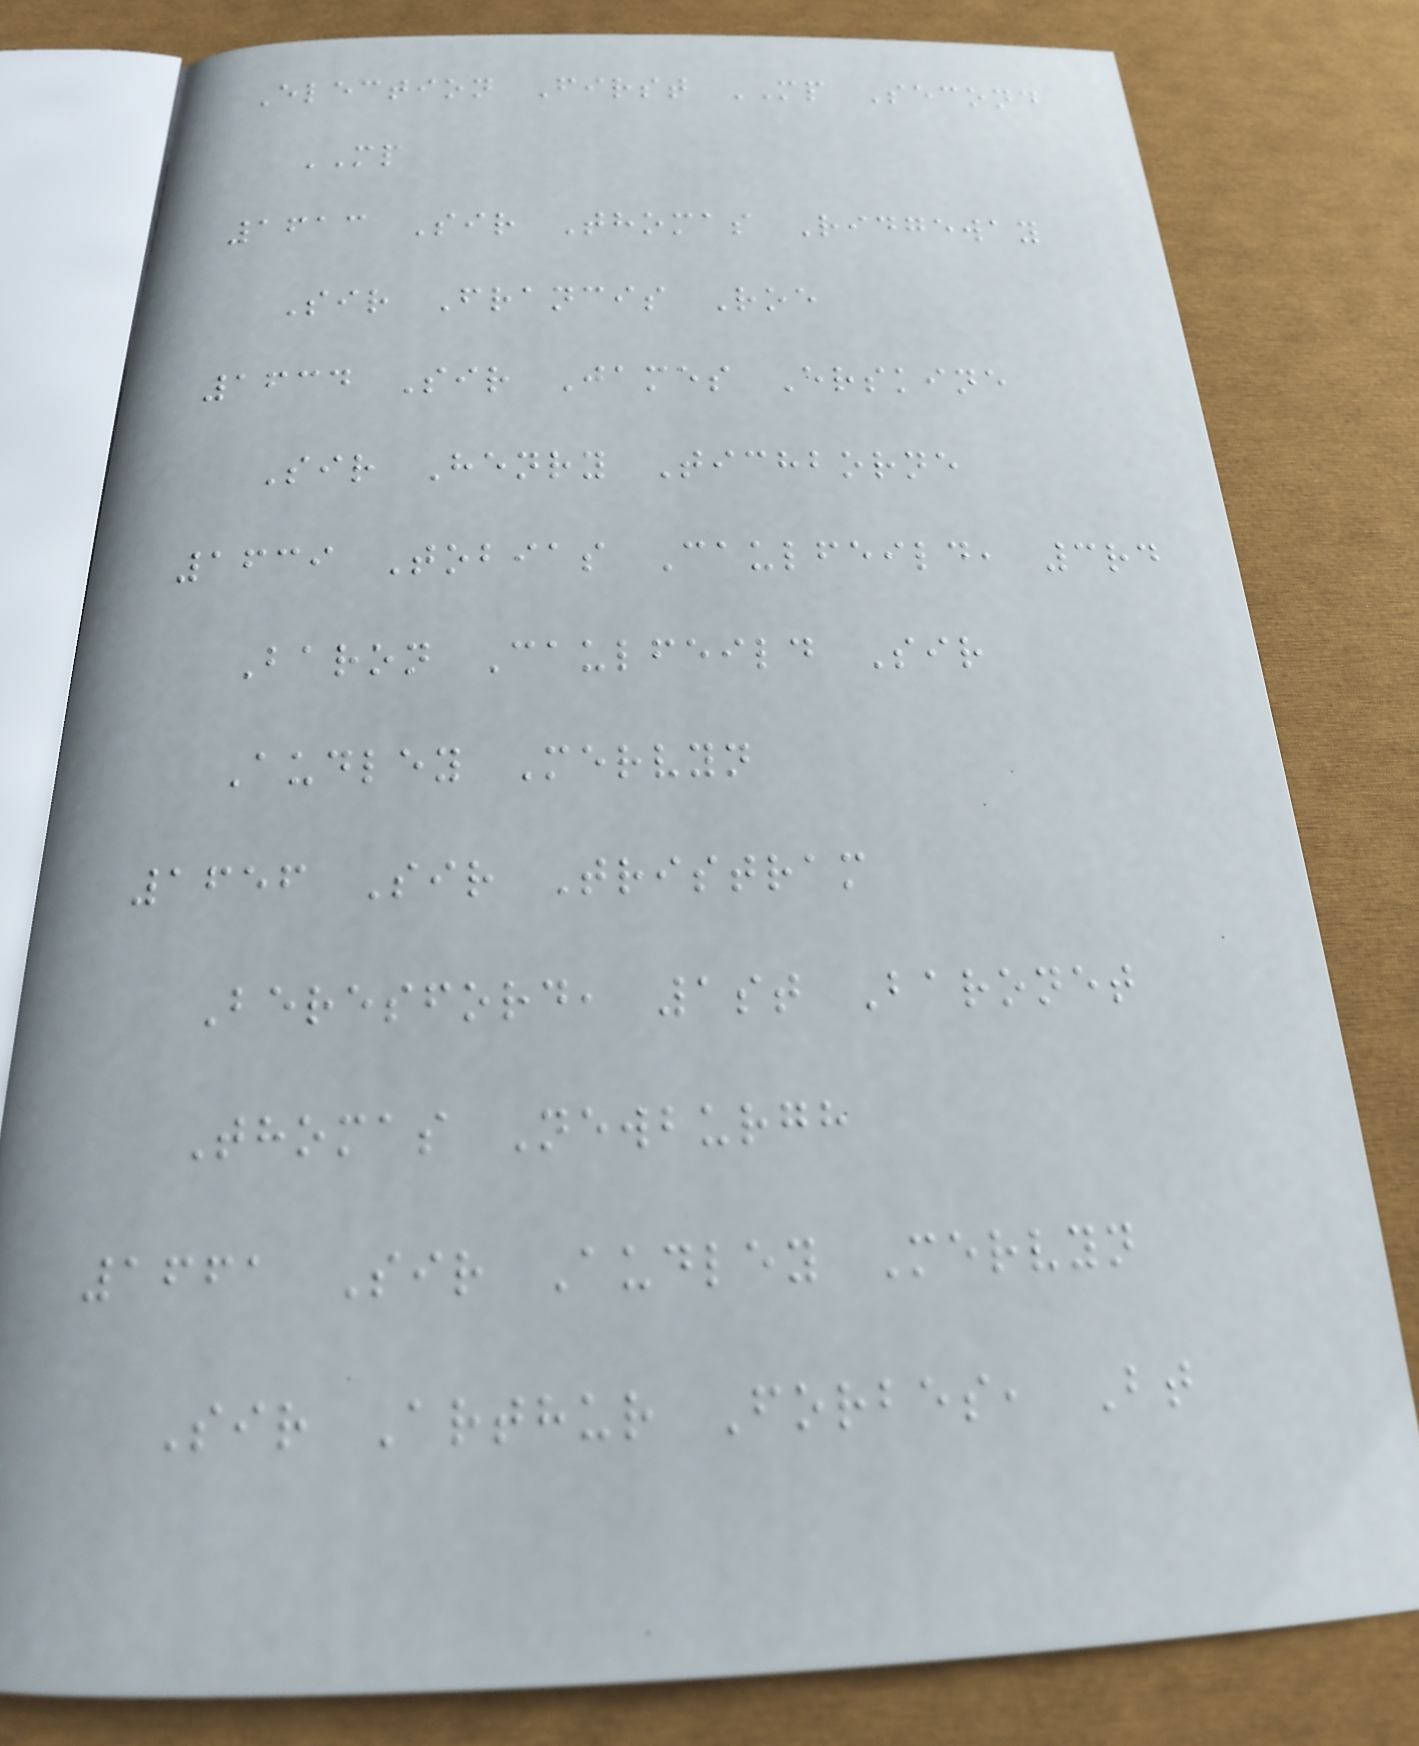Election First MP Second
MP
1613 Sir Thomas Ridgeway
Sir Francis Roe
1634 Sir James Erskine
Sir Henry Tichborne
1639 Tobias Caulfeild, 3rd
Baron Caulfeild Sir
Audley Mervyn
1656 Sir Tristram
Beresford, 1st Baronet
Thomas Newburgh
1661 Sir Audley Mervyn
Sir Arthur Forbes, Bt
